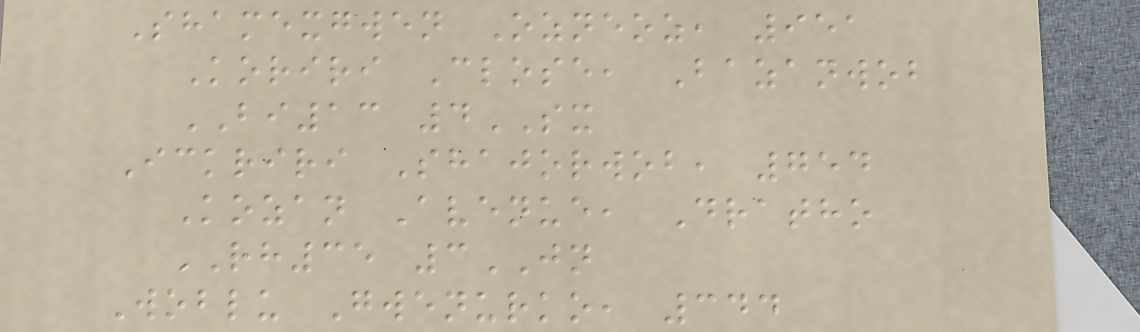Shamexgwen Ozneoz, 951
Koriri Close, Bazanwob
BI13 4SX
Ickriri Shajorwob, 754
Kozan Avenue, Dratho
RH35 3JN
Woblu Gwenurko, 344
